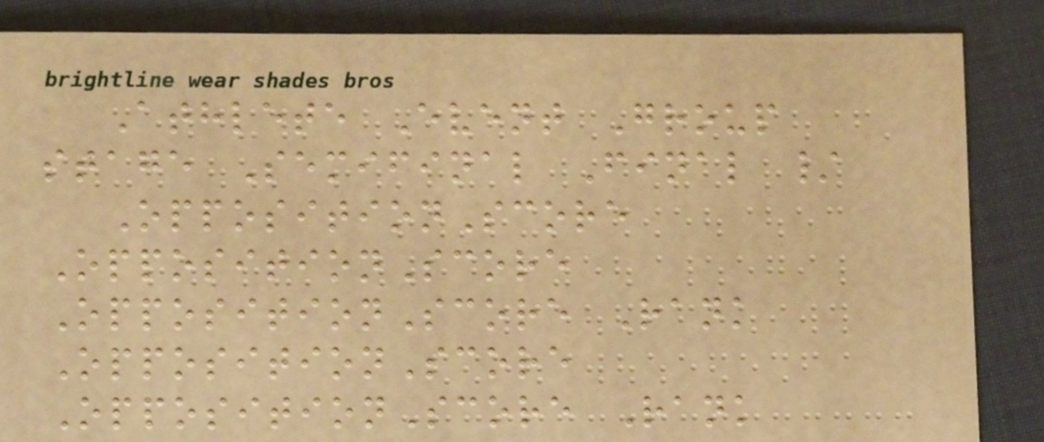Athlete Event Group
stage Semifinal Final /
OppositionScore
OppositionScore
OppositionScore Rank
OppositionScore
OppositionScore Rank
